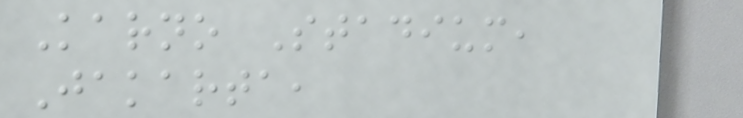Karno Stadium,
Jakarta,
